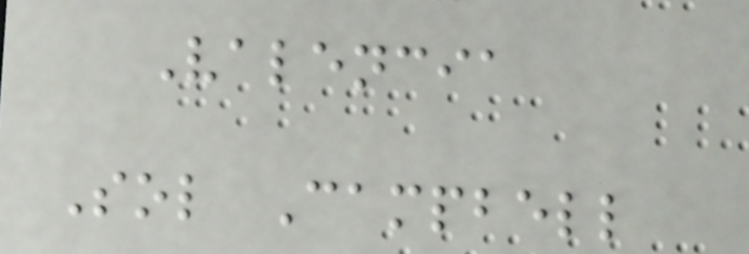Valencia
Sol Campbell
